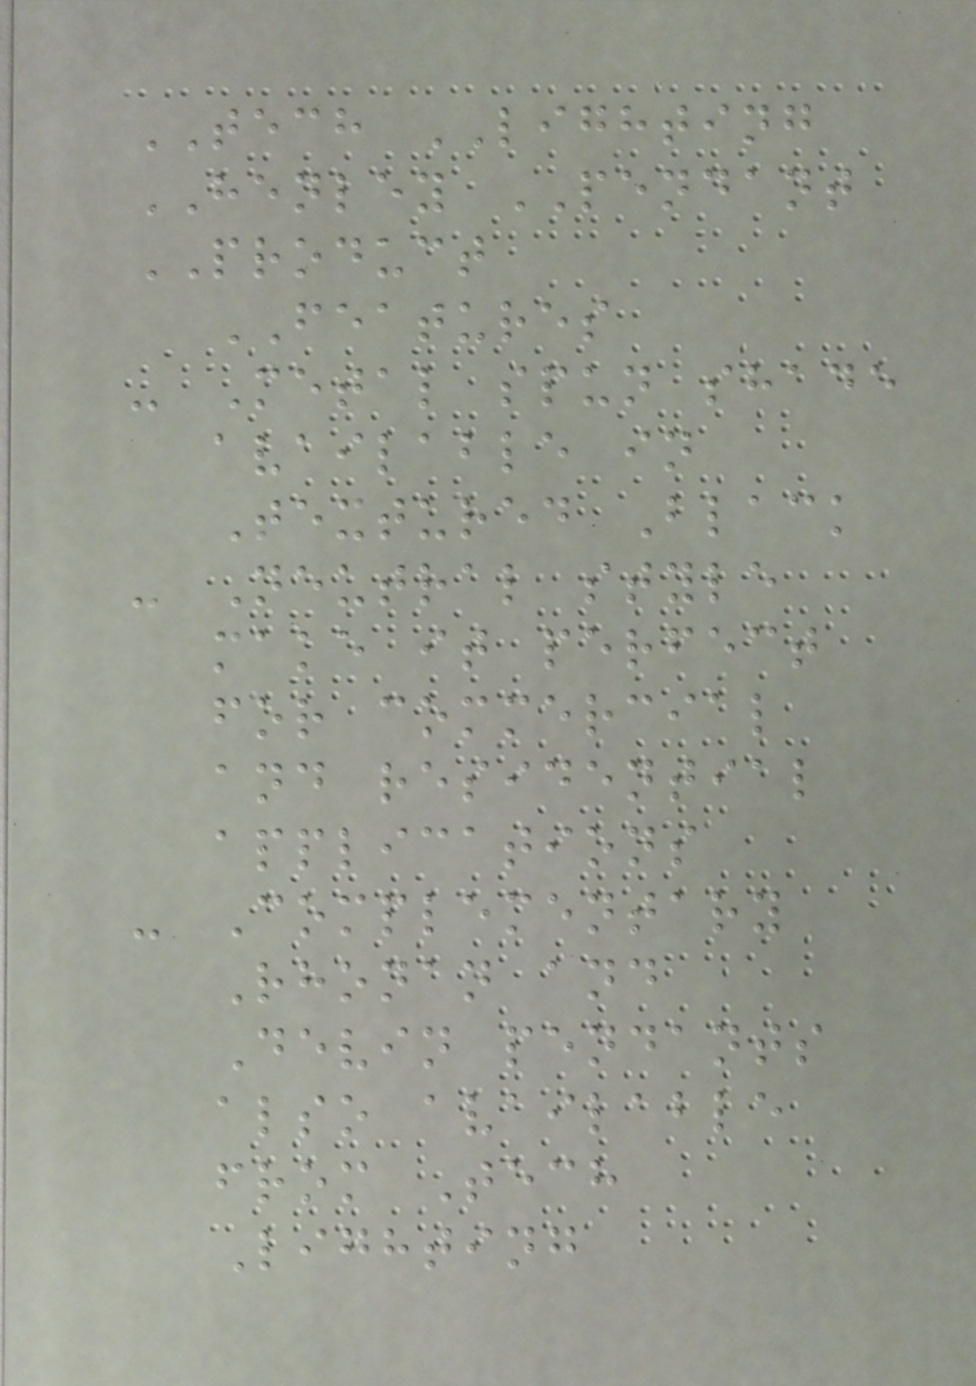TECH LIGHTING
HENLEY PENDANT
PRODUCT
FEATURES
- Metal spun shade
available in
Textured Black
- Neutral style
make it perfect
for commercial
and residential
applications
- Complementary
Rhonan and
Devin pendants
also available
from Tech
Lighting
